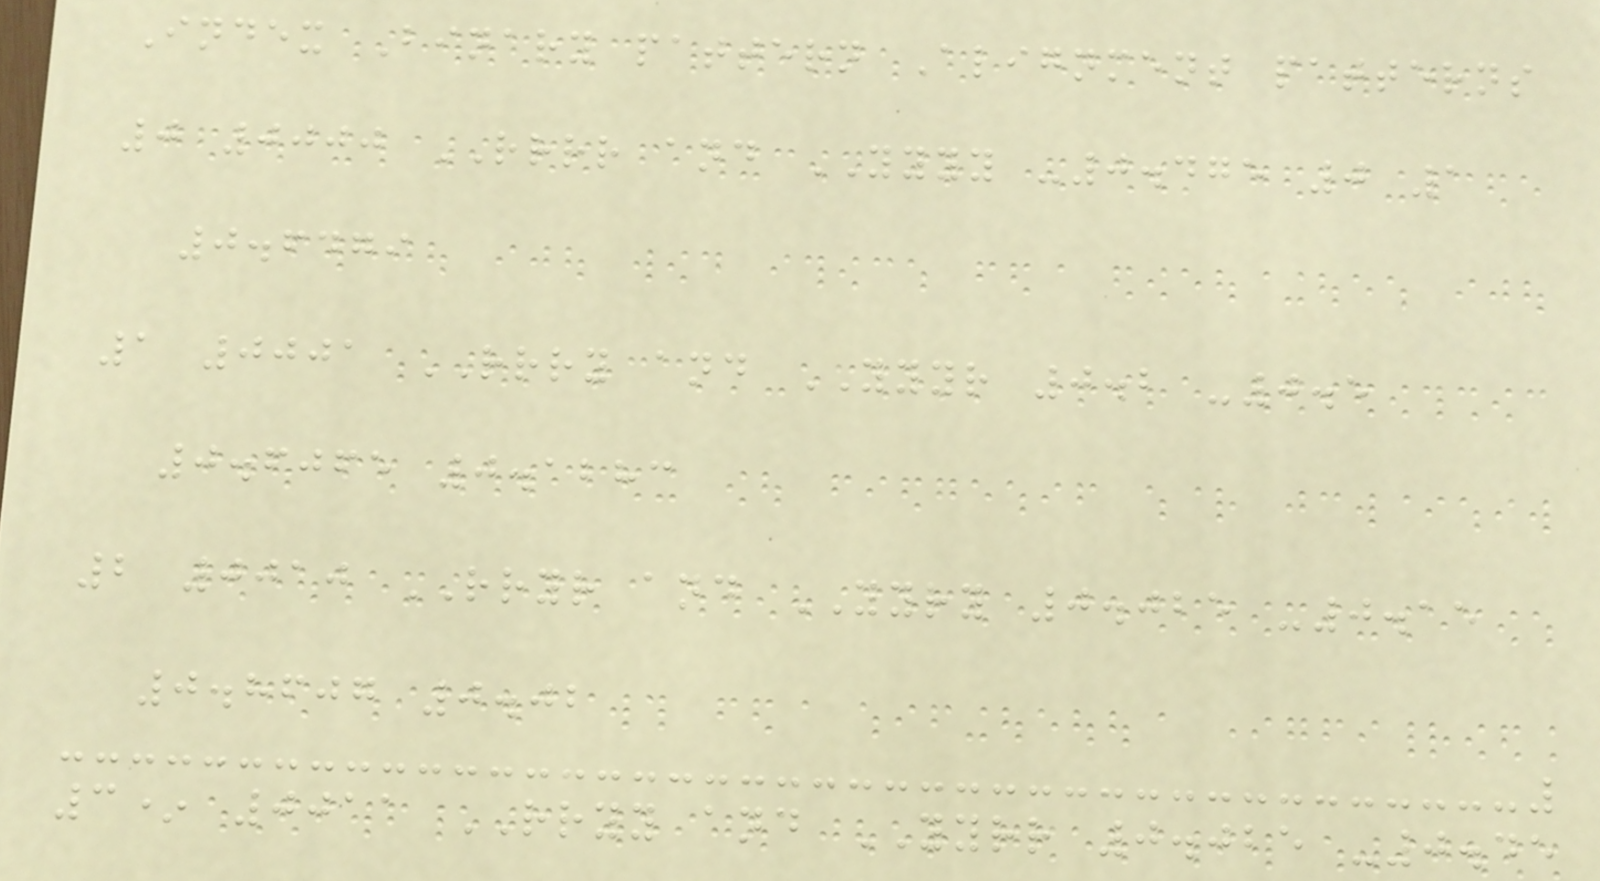Index Binary pattern Alignment patterns
0 0000 RRRR and YYYY -0.475 0 1
0.6479
1 0001 RRRY and YYYR 0.2 -0.5
0.6065 0.1283
2 0010 RRYR and YYRY 0.025 -0.15
0.8607 0.02
3* 0011 RRYY and YYRR 0.025 -0.45
